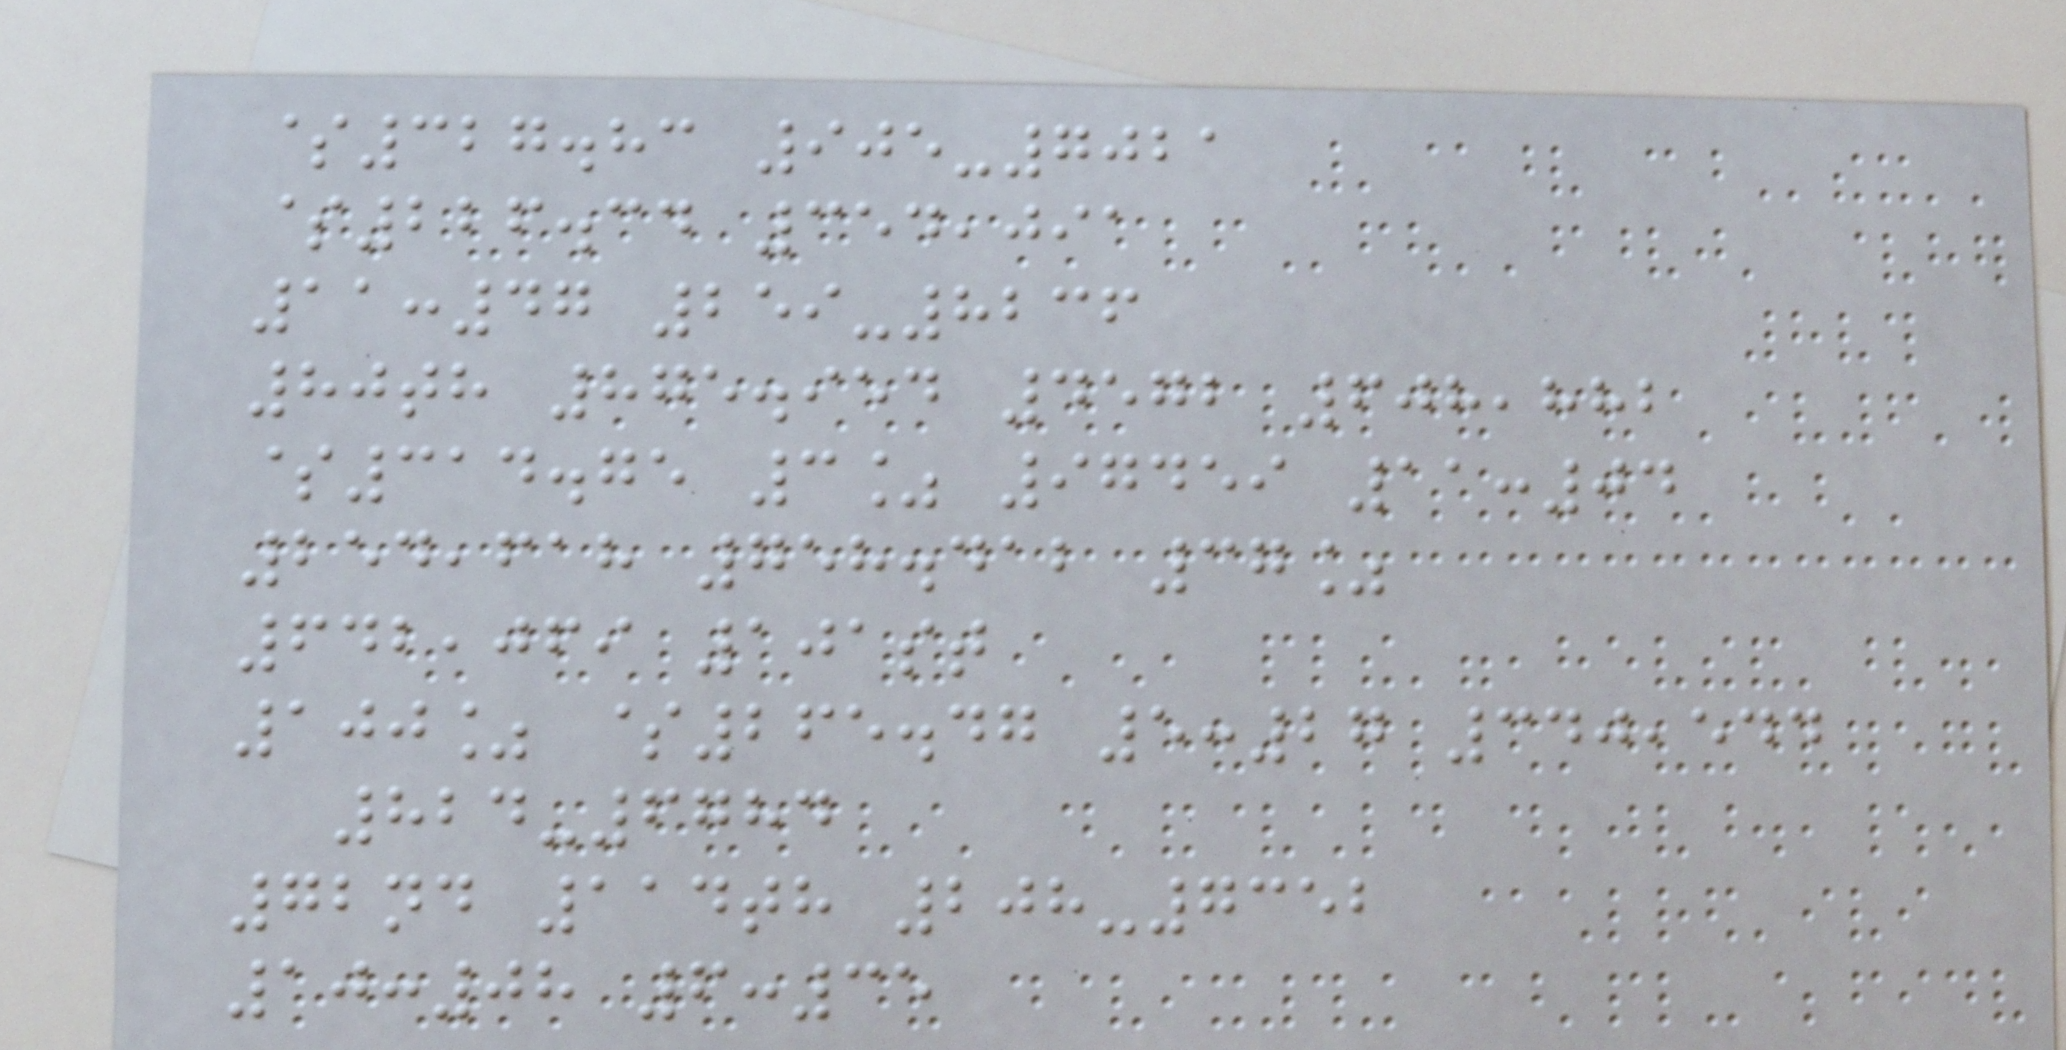$327.83 905-7021
$226.34 354,091
11:47 259-8236
80th 875.954 4572 608,882
$314.75 3% 97459 11:04
254,618 758.412 37%
642,069 101st
100% $265.47 5:27 340,544
824-6784
72nd 114th 208-7352
10:08 6:35
